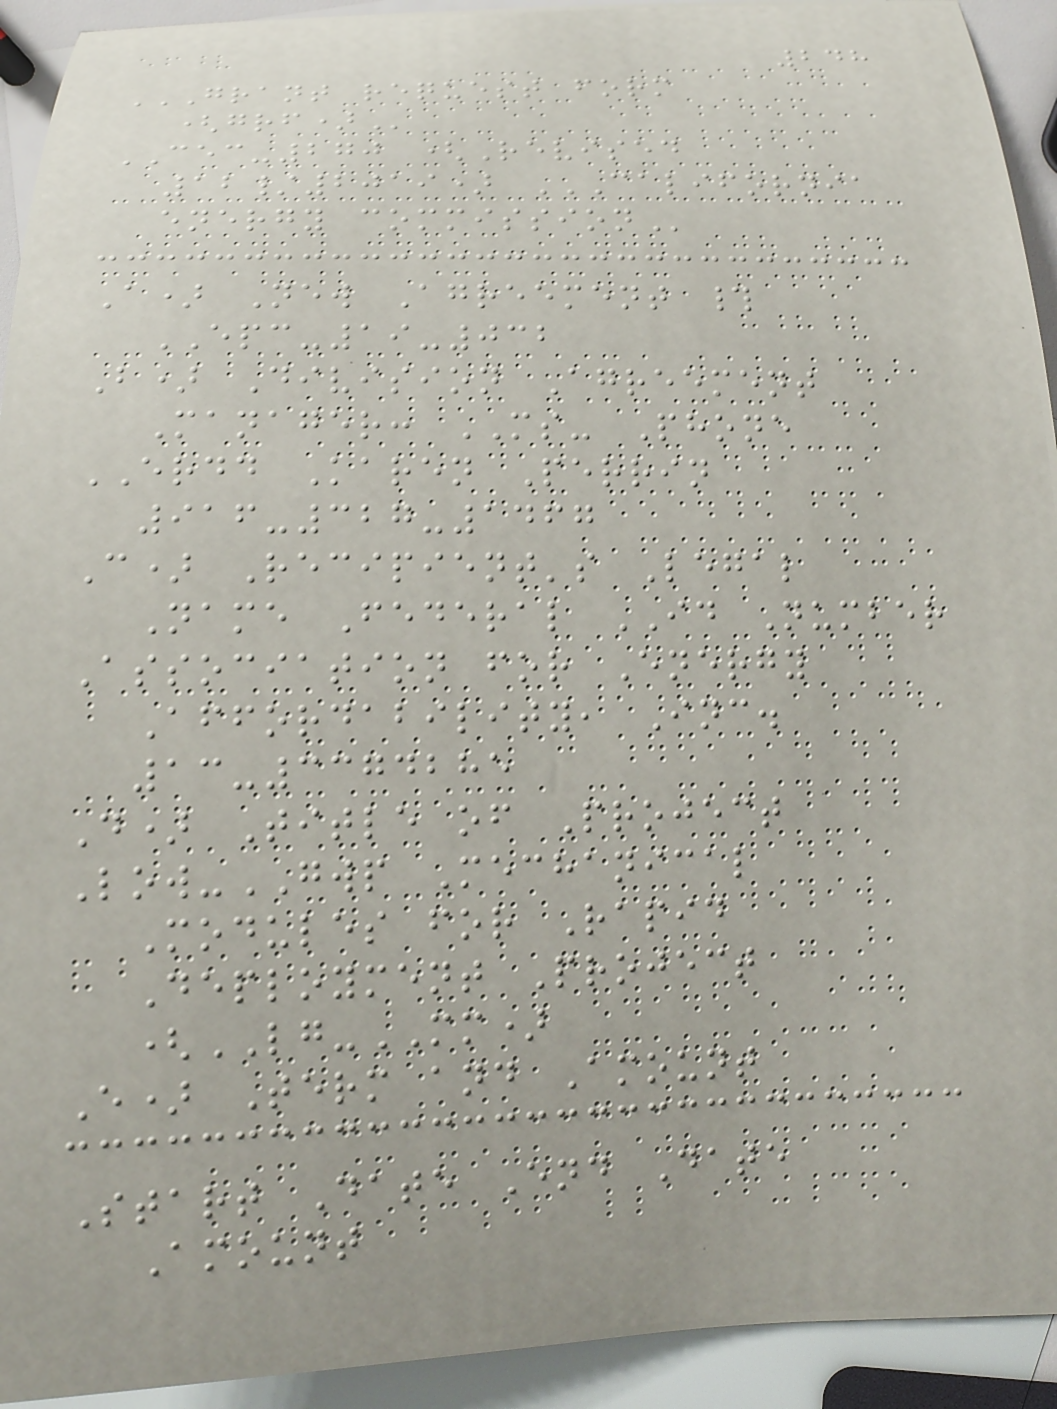248
GRANT REQUEST FORM
(GRF)
CEC-270 (Revised
12/2019) CALIFORNIA
ENERGY COMMISSION
A) New Agreement #
EPC-19-032
B) Division Agreement
Manager: MS- Phone
ERDD Karen Perrin
916-327-1467
C) Recipient's Legal
Name Federal ID Number
Association for Energy
Affordability, Inc.
13-3374285
D) Title of Project
Low-GWP Mechanical
Modules for Rapid
Deployment Project
(LG-MM)
E) Term and Amount
Start Date End Date
Amount
